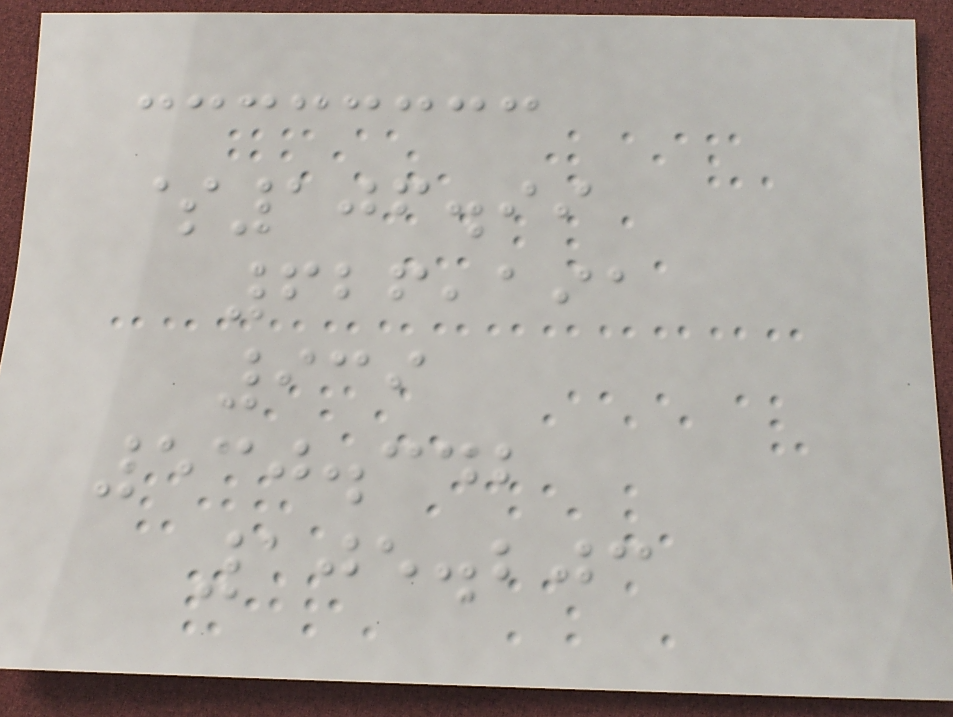$106.99
626,191
939
530.342
105.203
